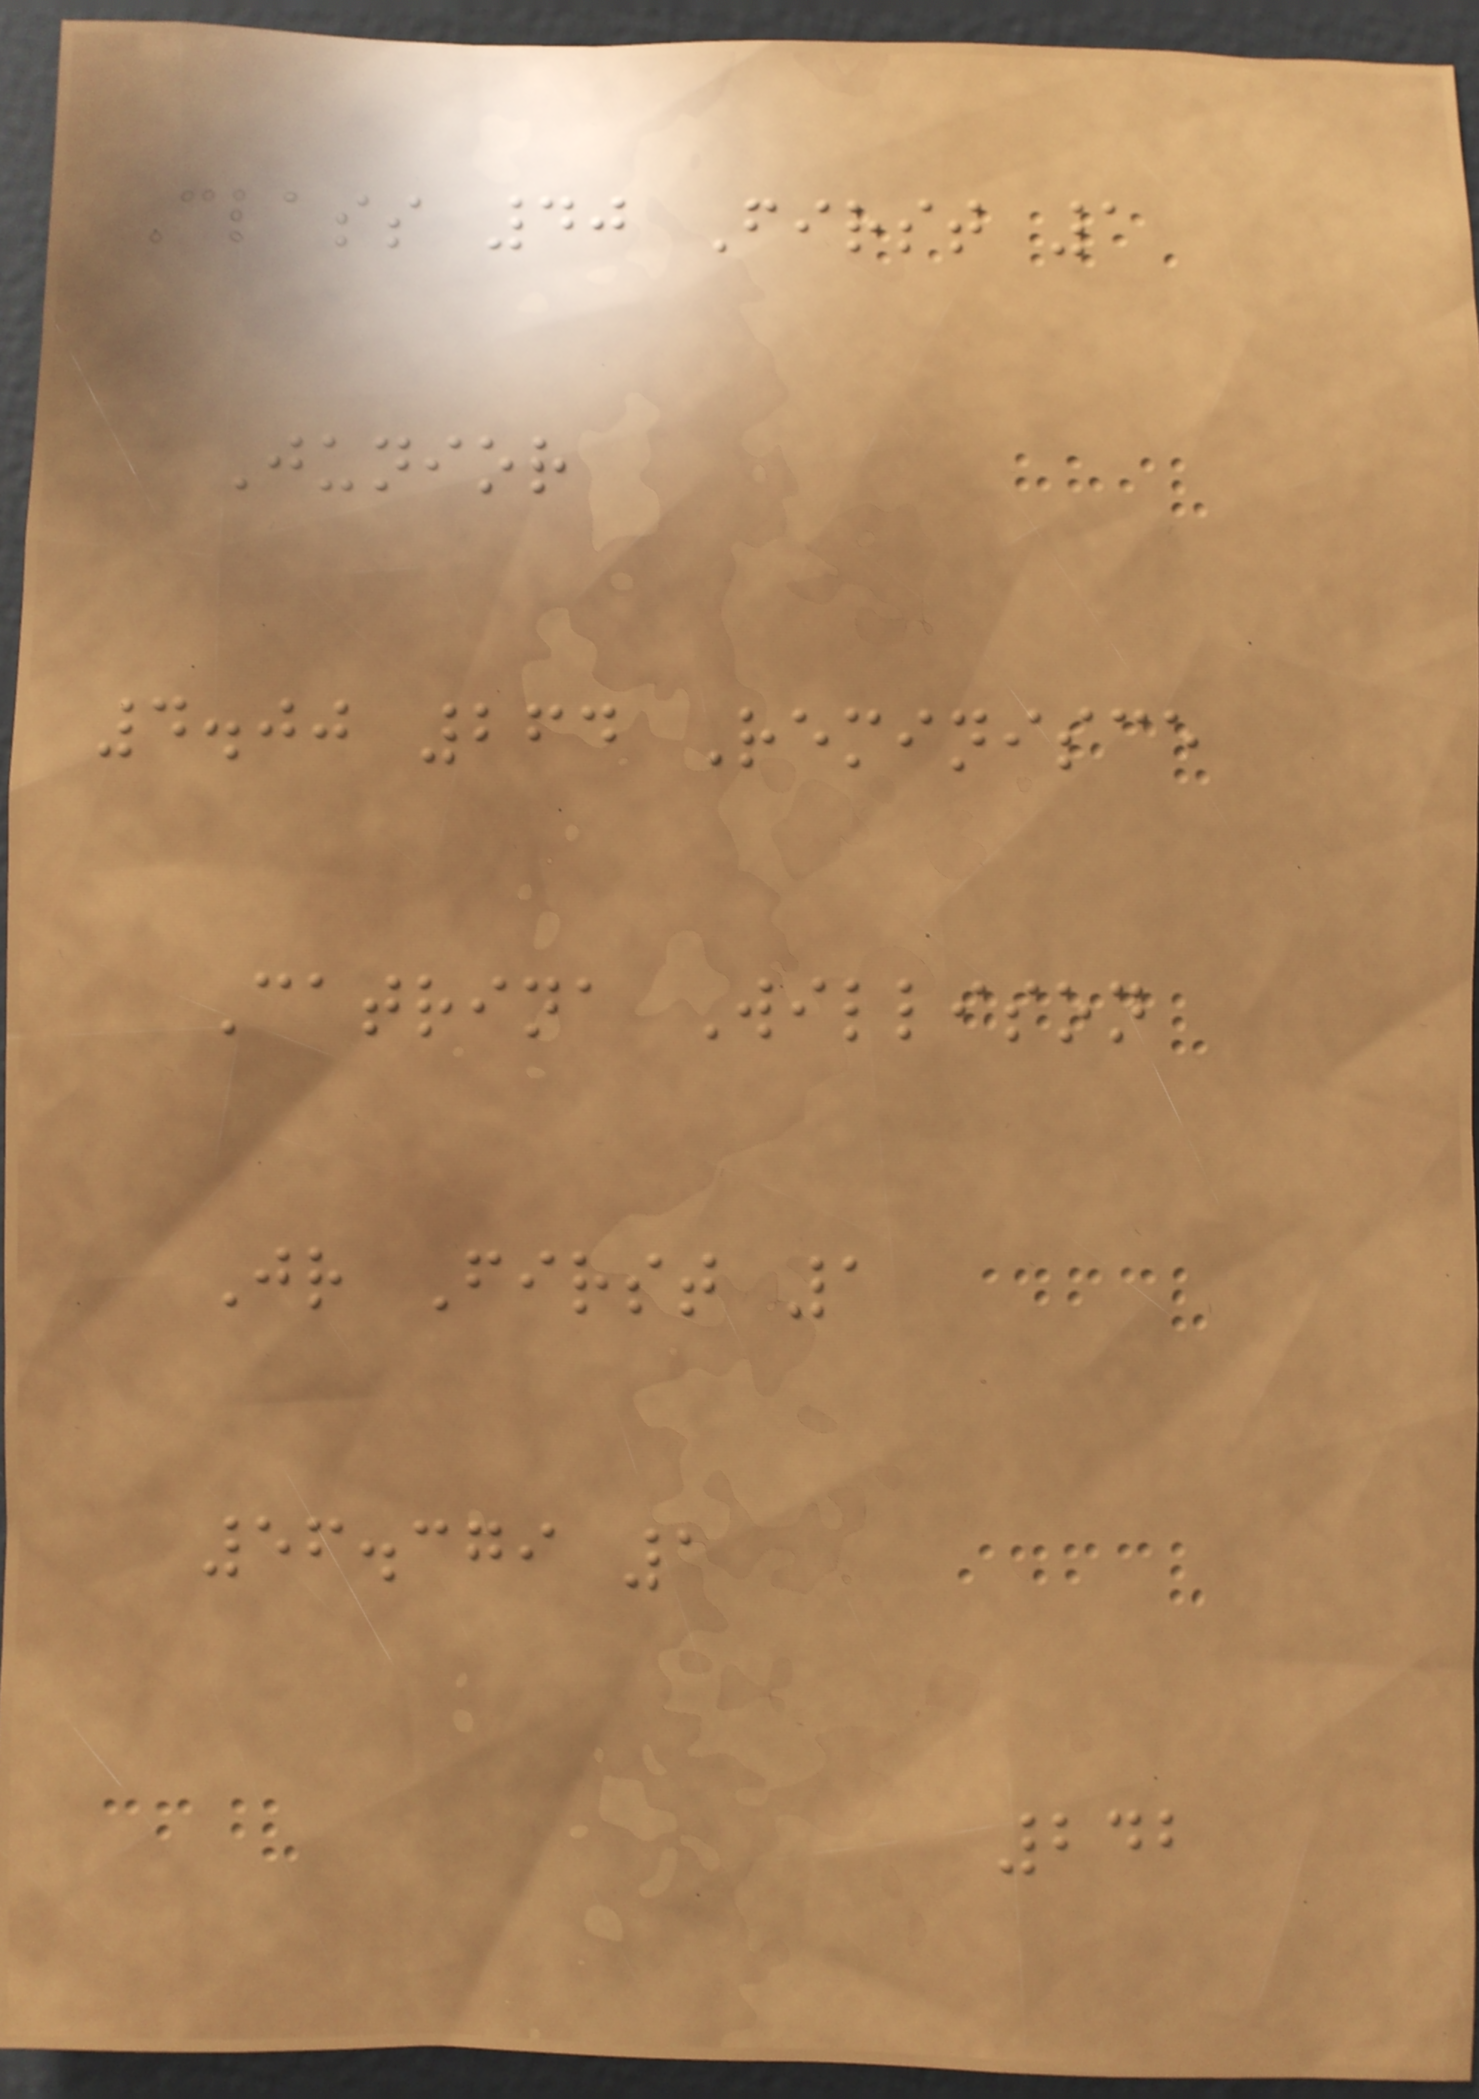Class 40 First 1
Junior
4.00 264 Reminisce
Catrina Willison
Jr First 1
56.379 1
242
